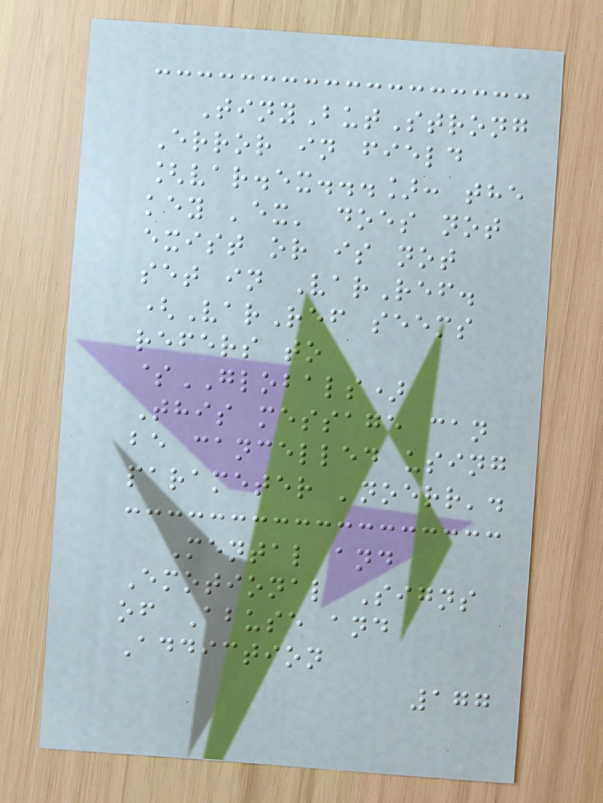TinyButStrong
Error in field
[var.ex...]: the
key 'ex' does not
exist or is not
set in VarRef.
(VarRef seems
refers to
$GLOBALS)
This message can
be cancelled using
parameter 'noerr'.
Mental and
Emotional Signs
of Abuse and
Addiction
177
